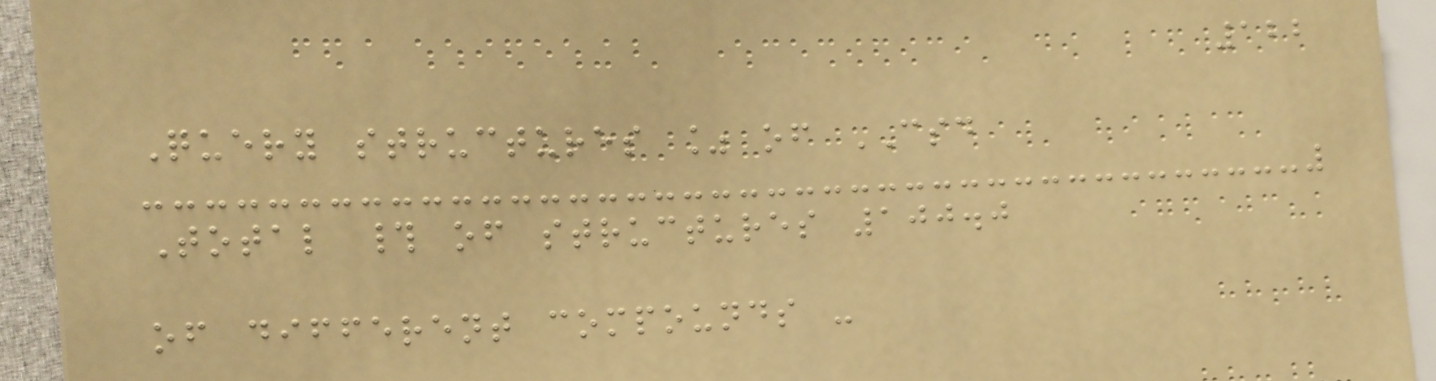122
Query structures % of CSD
Total # of structures 100.0
of different compounds -
